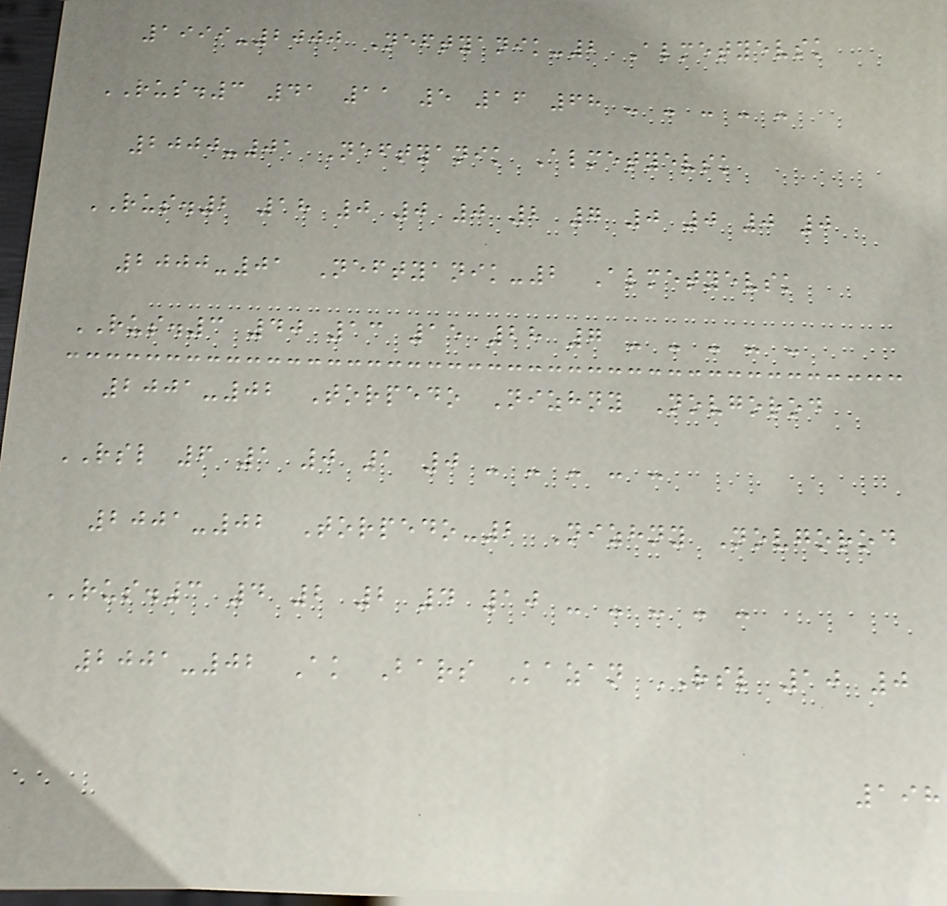1999-2000 Neftyanik-2 Almetyevsk
RUS.3 41 11 5 16 68 - - - - -
2000-01 Neftyanik Almetyevsk
RUS.2 18 0 0 0 2 7 0 0 0 0
2000-01 Neftyanik-2 Almetyevsk
RUS.3 40 13 15 28 7 - - - - -
2001-02 Torpedo Nizhny Novgorod
RSL 6 1 0 1 0 - - - - -
2001-02 Torpedo-2 Nizhny Novgorod
RUS.3 4 2 2 4 10 - - - - -
2001-02 Ak Bars Kazan RSL 10 0
198
